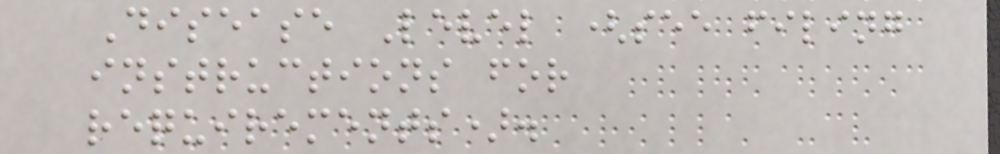Disease Level (see filing
instructions for
requirements).
